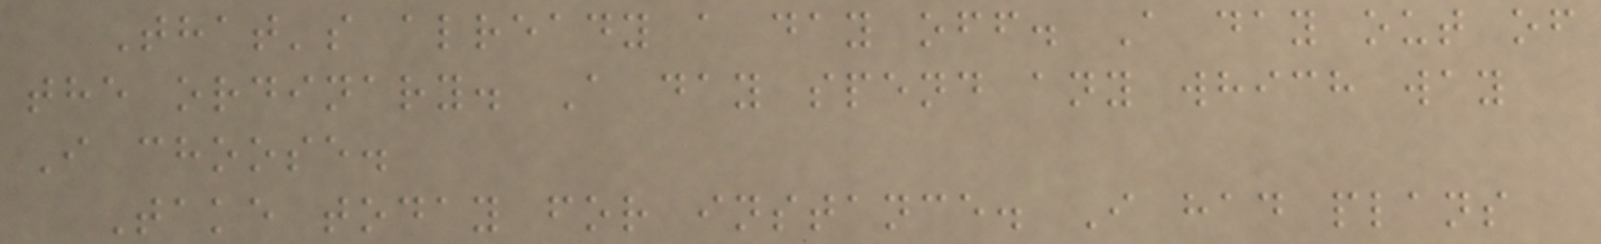That's already a day off. A day out of
the ordinary. A day spend any which way
I choose.
Take today for instance. I had plans
